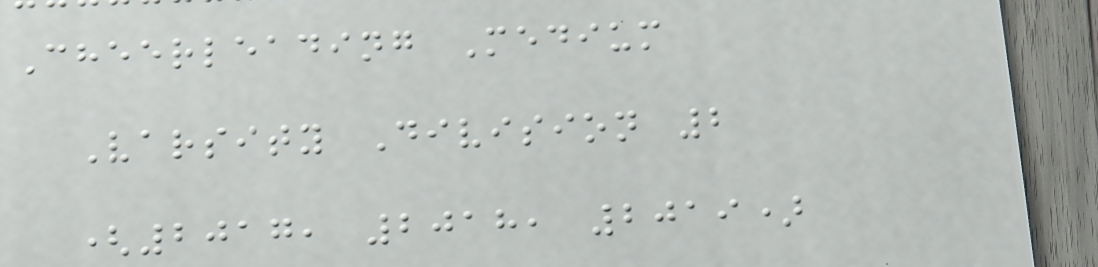Cheerleading Medium
Varsity Division 2
(2017, 2018, 2019)
